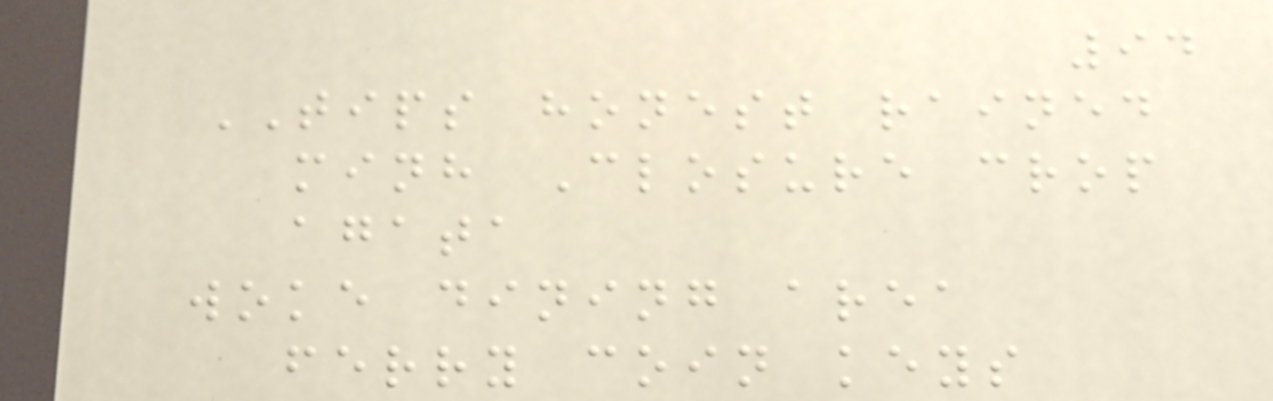94
TIPS honest rained
minh Closure crop
agata
woke dining area
ferry coin keys
